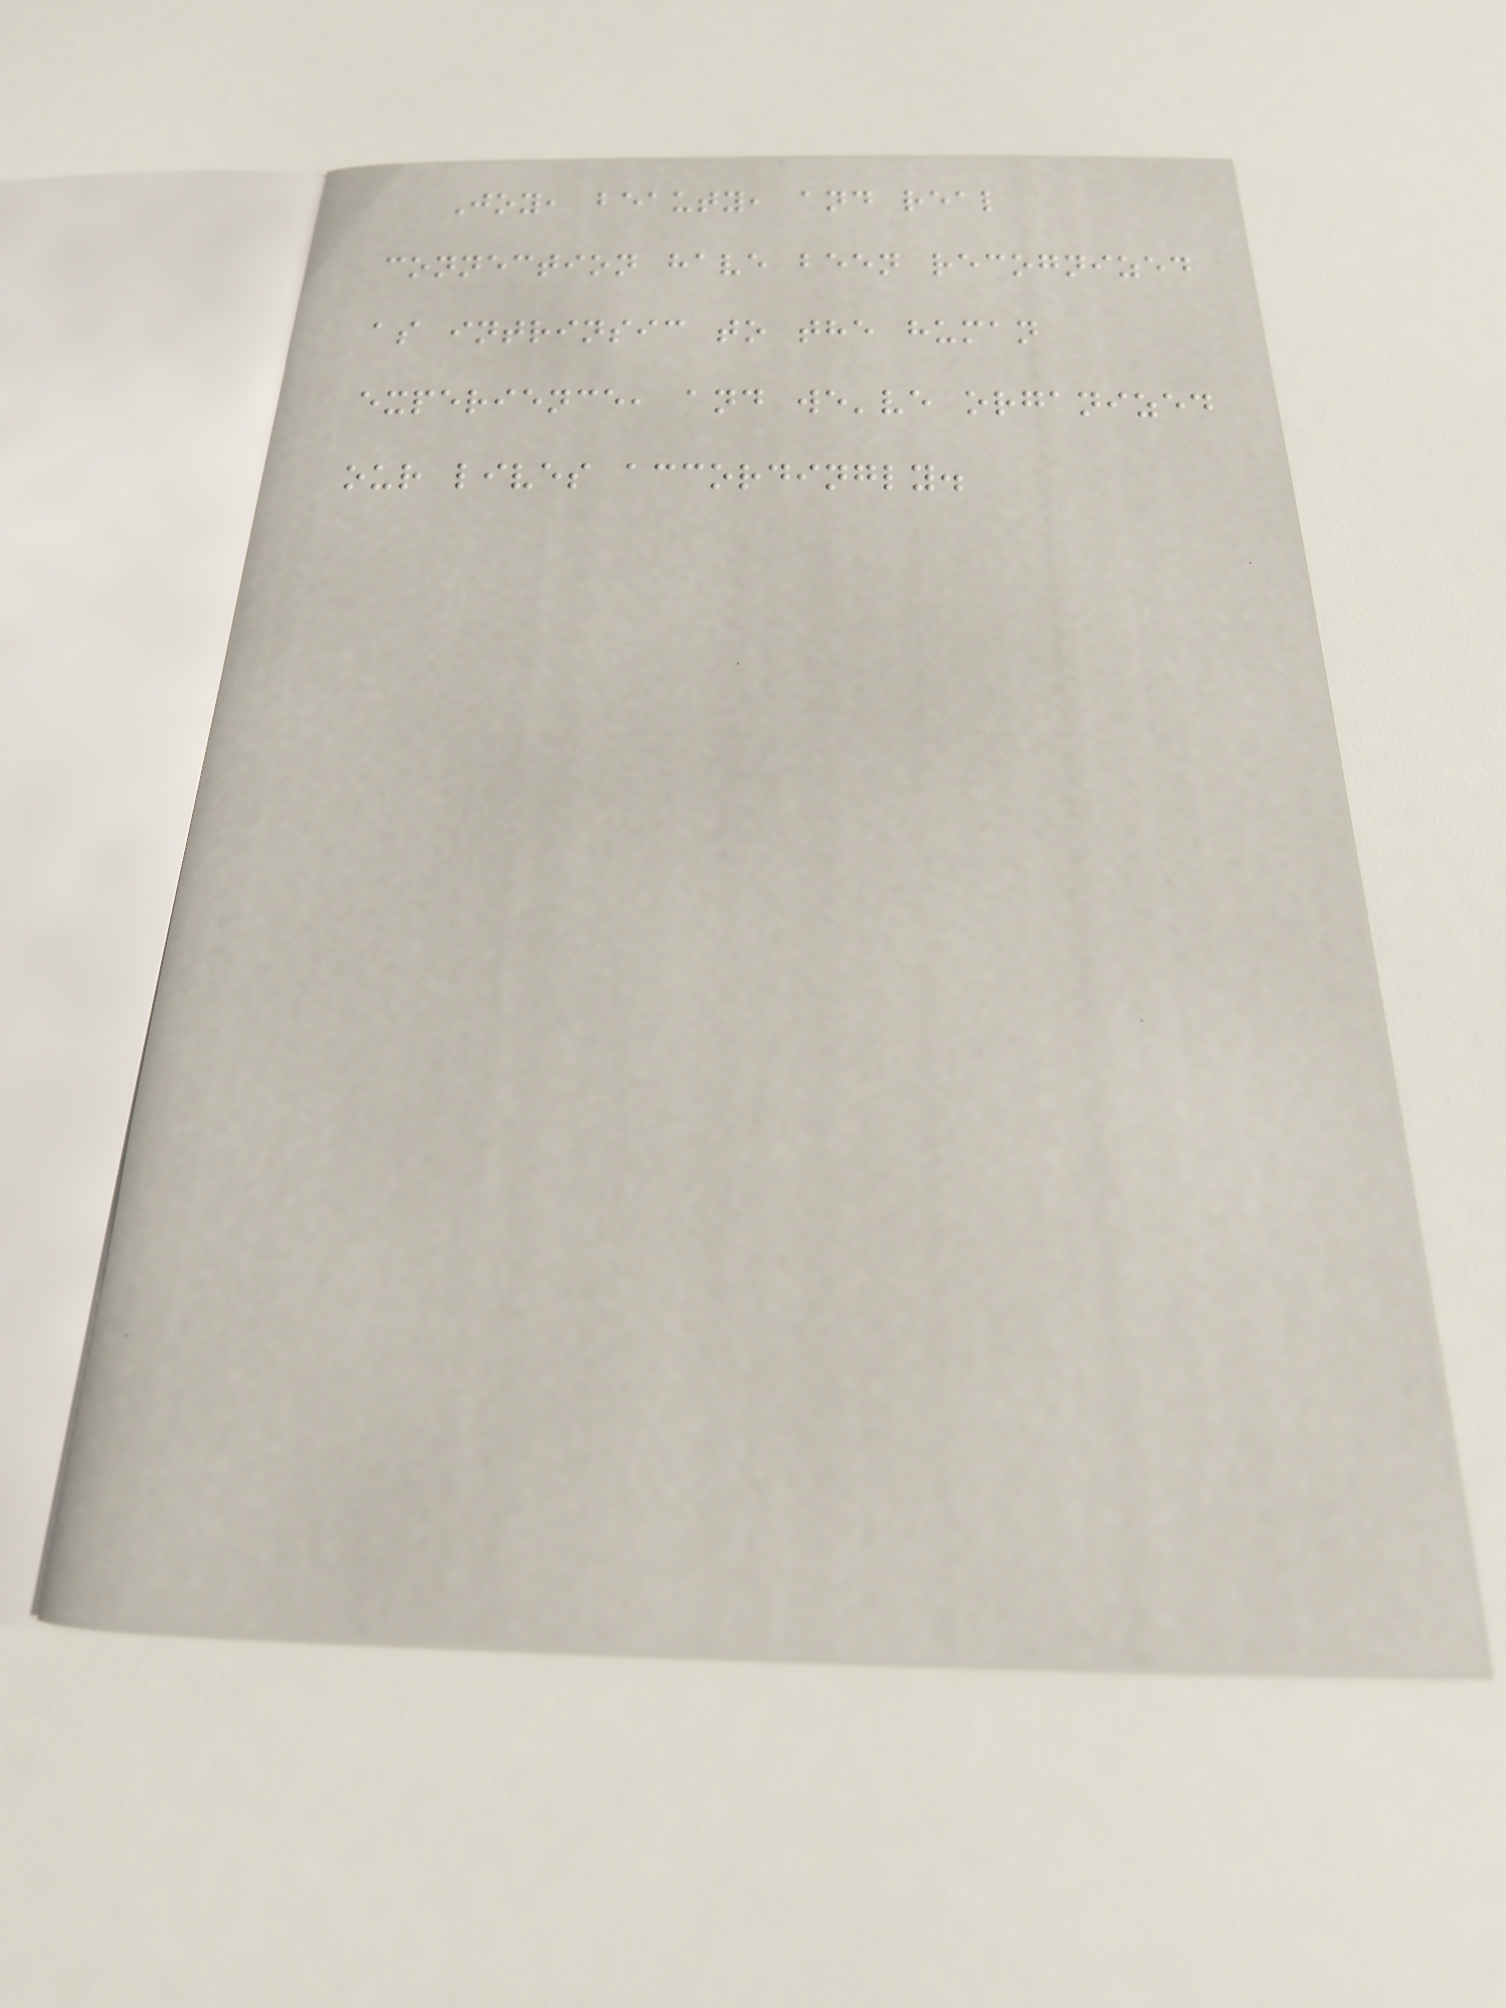Joy, beauty, and real
connection have been recognized
as intrinsic to the human
experience, and we've organized
our lives accordingly.
